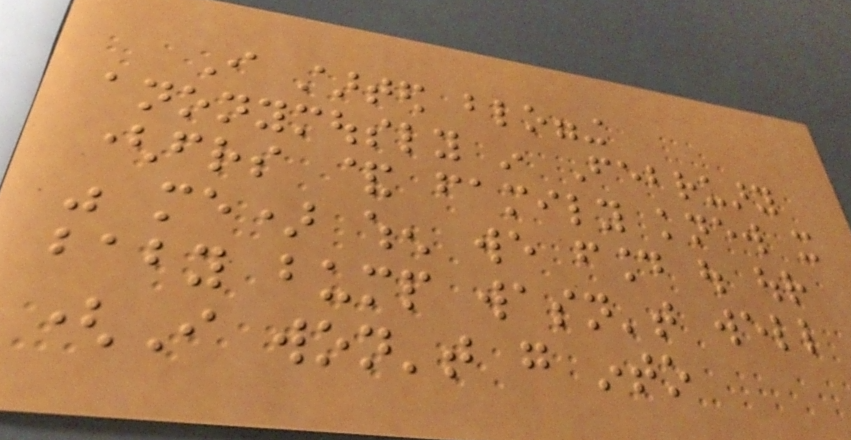I started blogging
anonymously in February
(friends & family knew it
was me) when we found out our
baby bump wasn't well
(I won't go into
